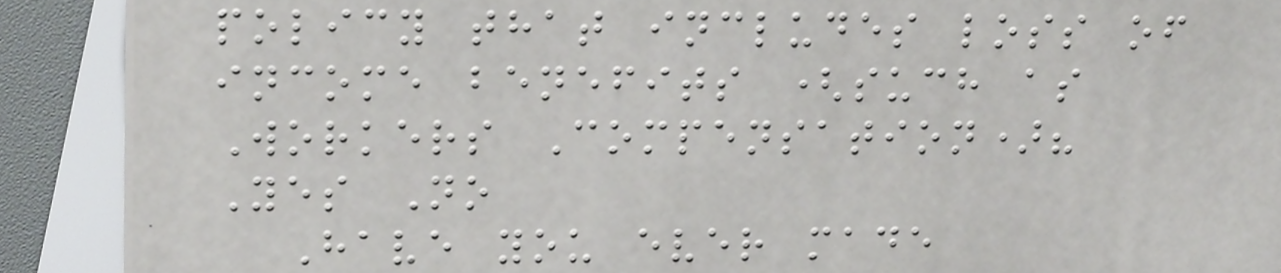policy that includes loss of
income benefits (such as
Workers Compensation)?
Yes No
Have you ever made
